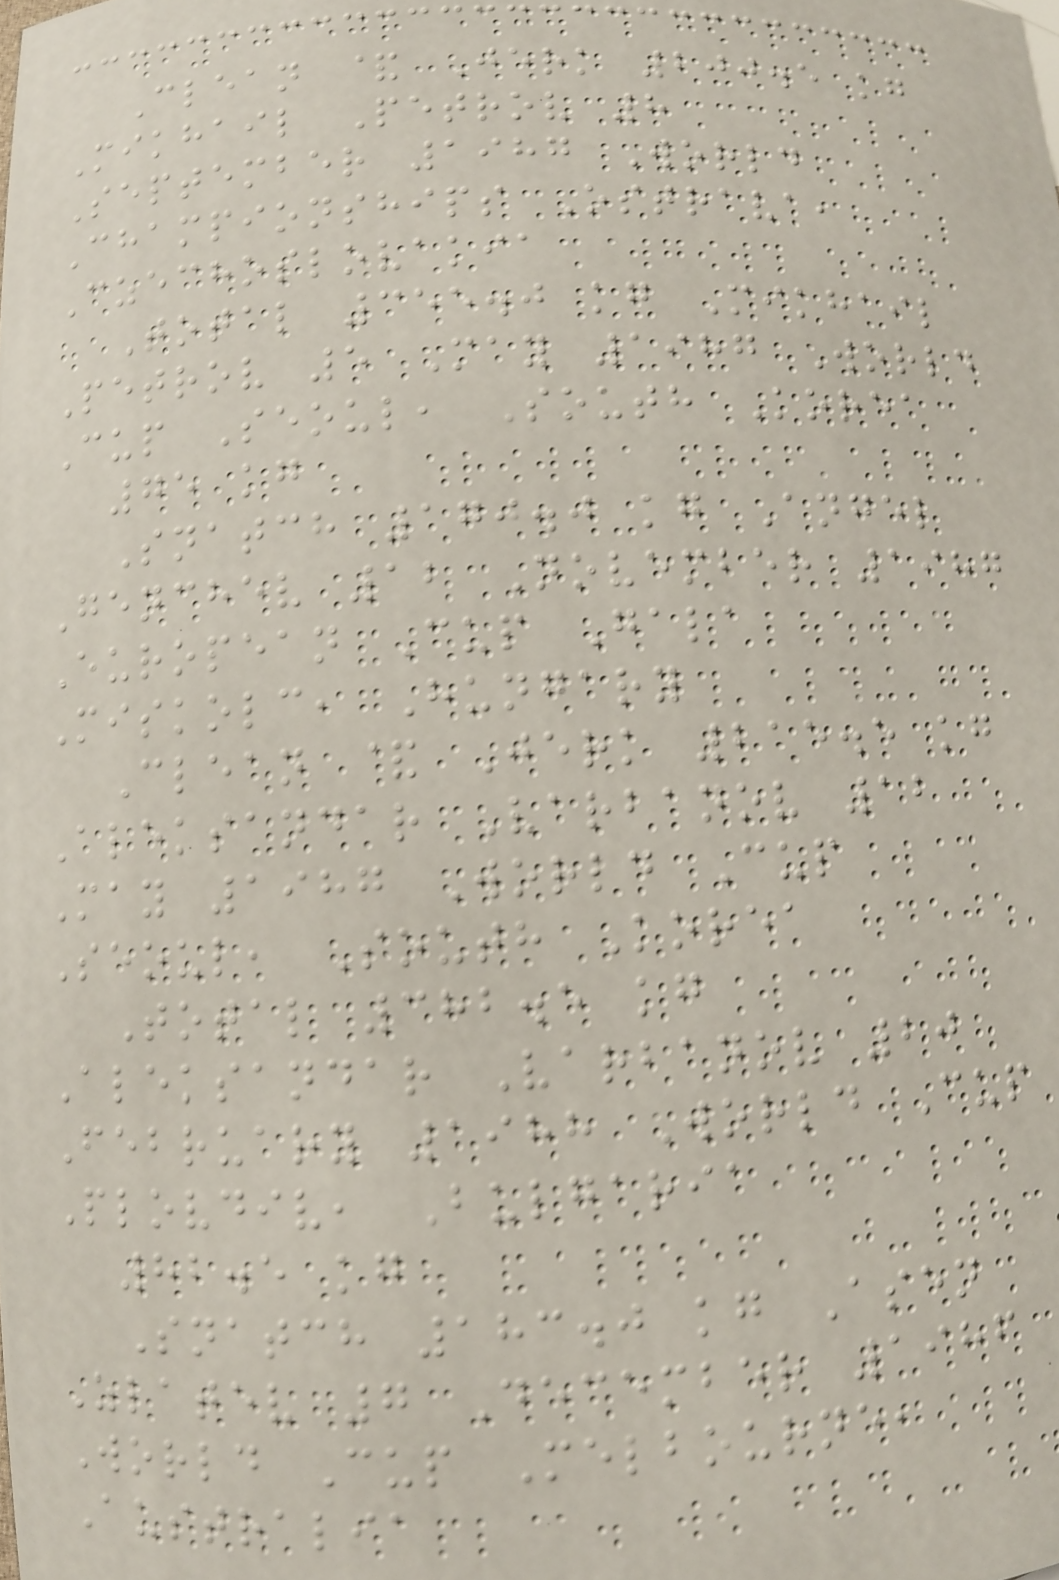Clean & Jerk 200.5 kg
Mikhail Petrov 8
September 1987 World
Championships Ostrava,
Czechoslovakia
Total 355.0 kg Mikhail
Petrov 5 May 1987 World
Cup Seoul, South Korea
75 kg
Snatch 170.0 kg Angel
Genchev 12 November 1987
European Cup Gala
Miskolc, Hungary
Clean & Jerk 215.5 kg
Aleksandar Varbanov 12
May 1987 World Cup
Seoul, South Korea
Total 382.5 kg
Aleksandar Varbanov 20
February 1988 World Cup
Plovdiv, Bulgaria
82.5 kg
Snatch 183.0 kg Asen
Zlatev 7 December 1986
World Cup Melbourne,
Australia
